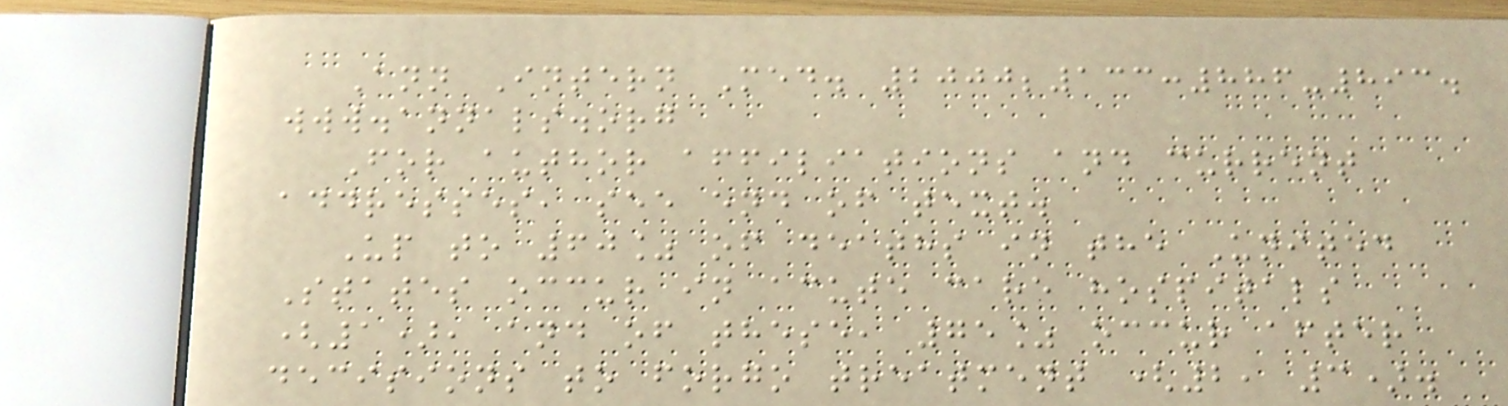Ann Intern Med. 2000;133:886-893.
www.annals.org
For author affiliations and current
addresses, see end of text.
Up to 60% of deaths in the United
States occur in acute care hospitals
(1), and of these, 75% occur after
decisions to forgo treatment (2, 3).
